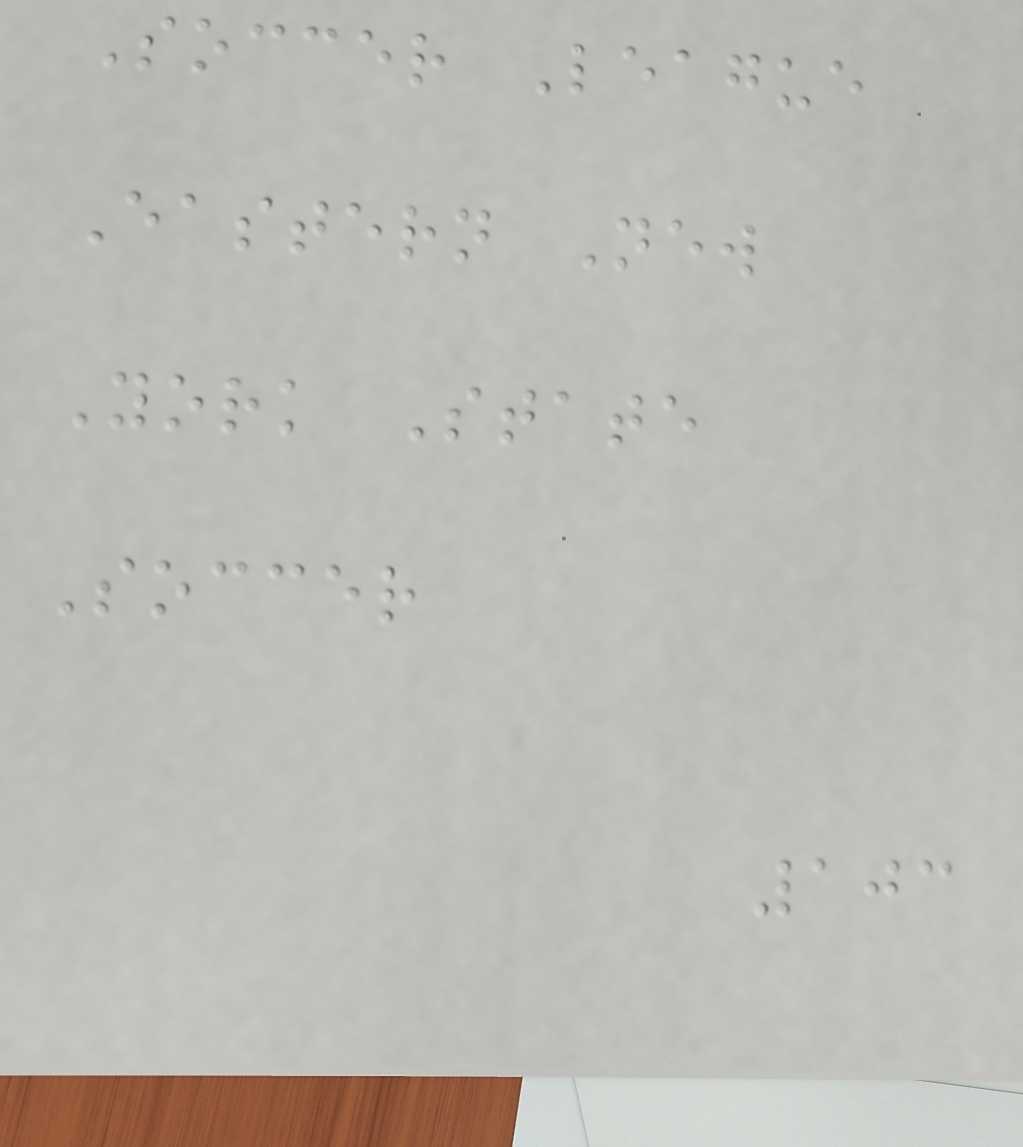Soccer League
Eastern New
York State
Soccer
103
